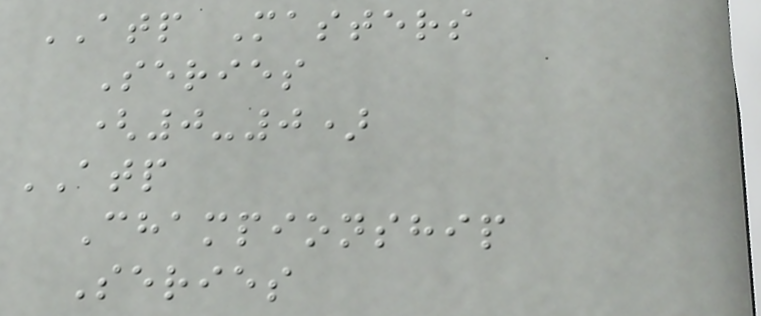ATP Masters
Series
(0-0)
ATP
Championship
Series
